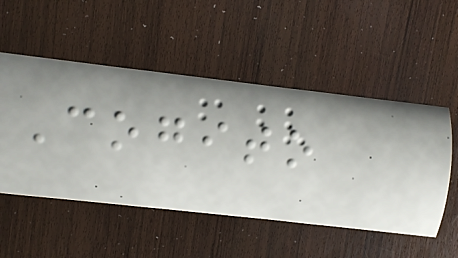Cogito
